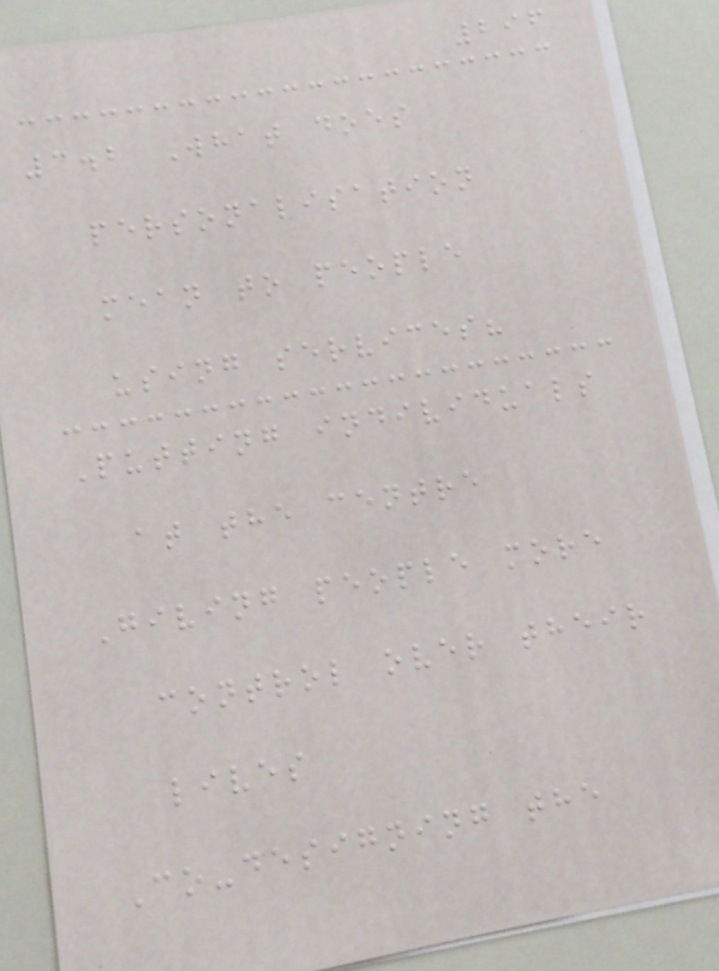296
3.2 What does
personalisation
mean to people
using services?
Putting individuals
at the centre
Giving people more
control over their
lives
Co-designing the
